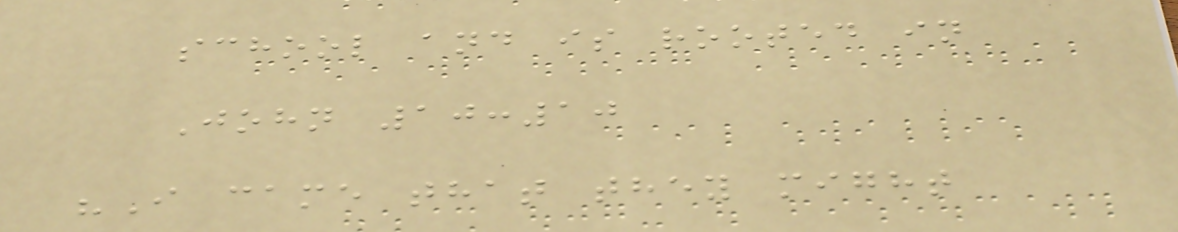school and is rooted in
John 10:10
"I came that they might
